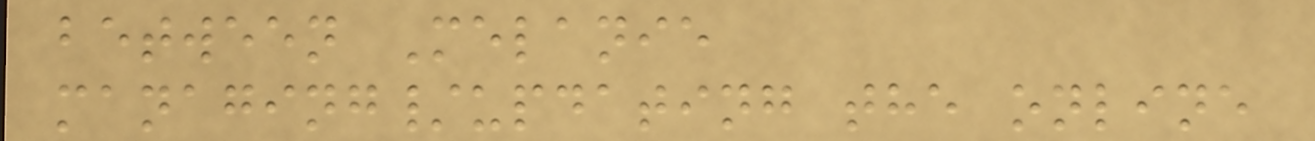between Melanie
managing/updating the online
